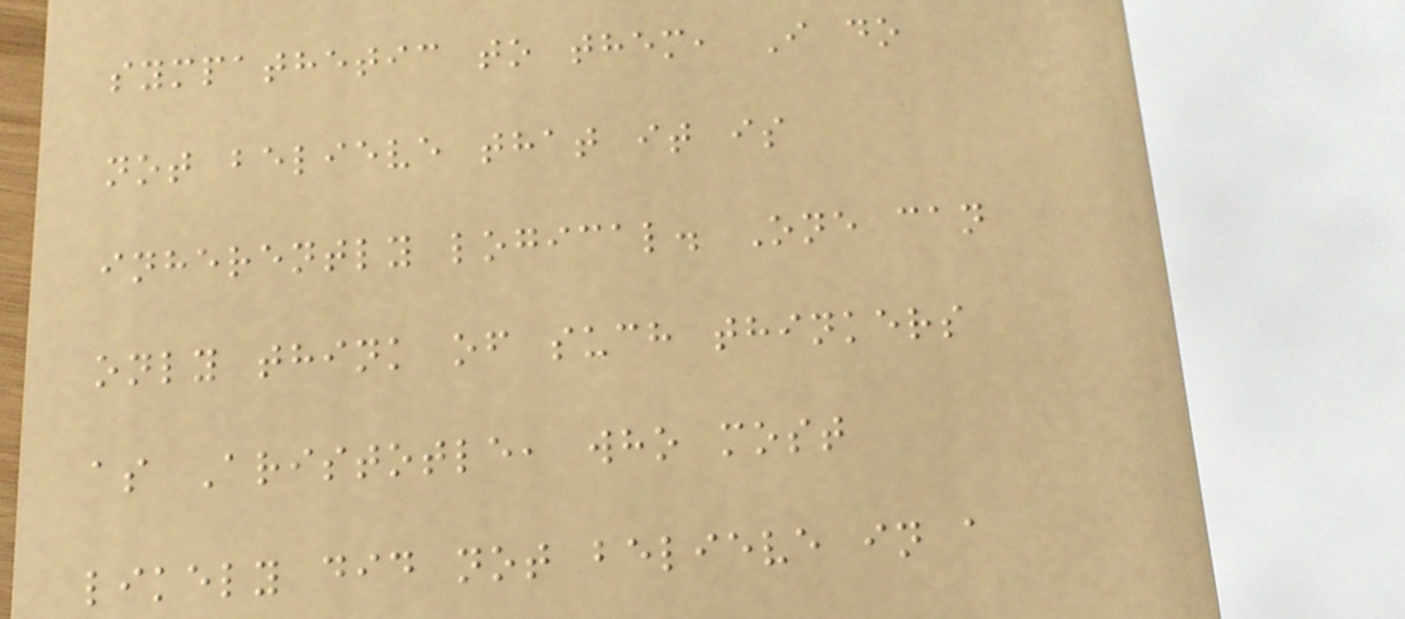sympathetic to them, I do
not believe that it is
inherently logical. One can
only think of such thinkers
as Aristotle, who most
likely did not believe in a
